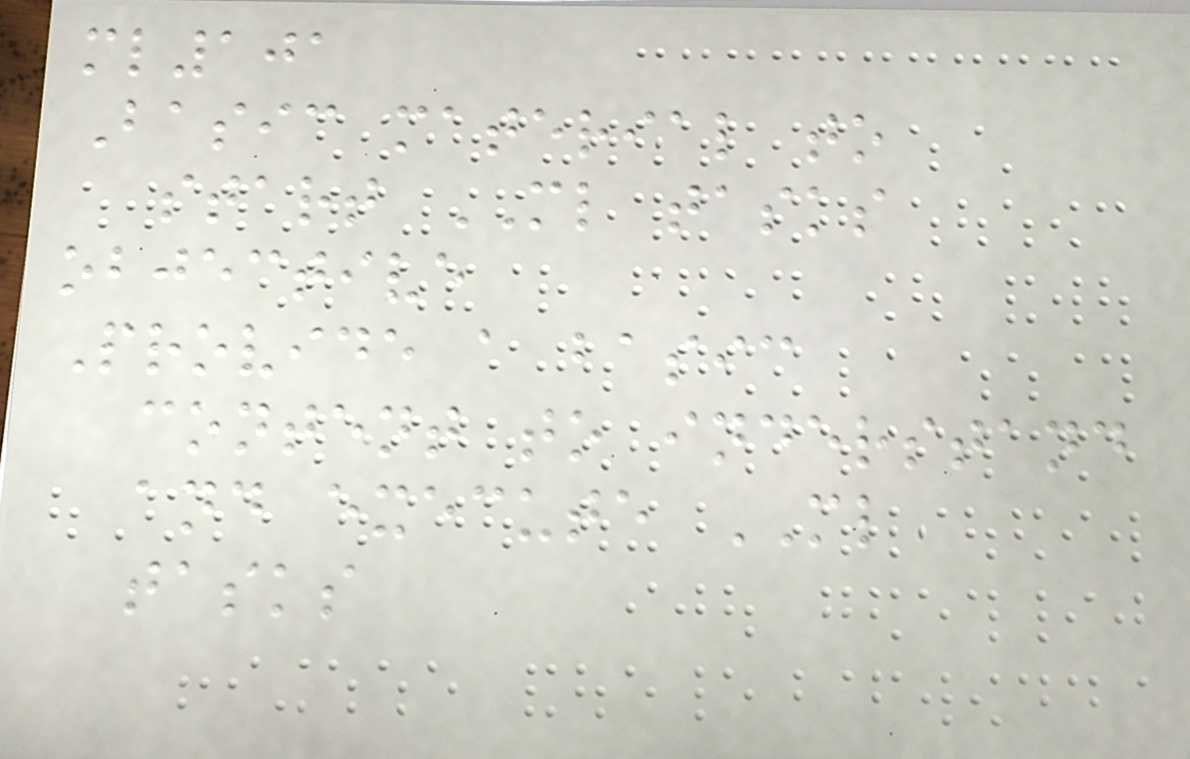ml101
Basic material to
start ML tasks
objective
Provide a basic
content to inderstand
and execute ML
tasks
